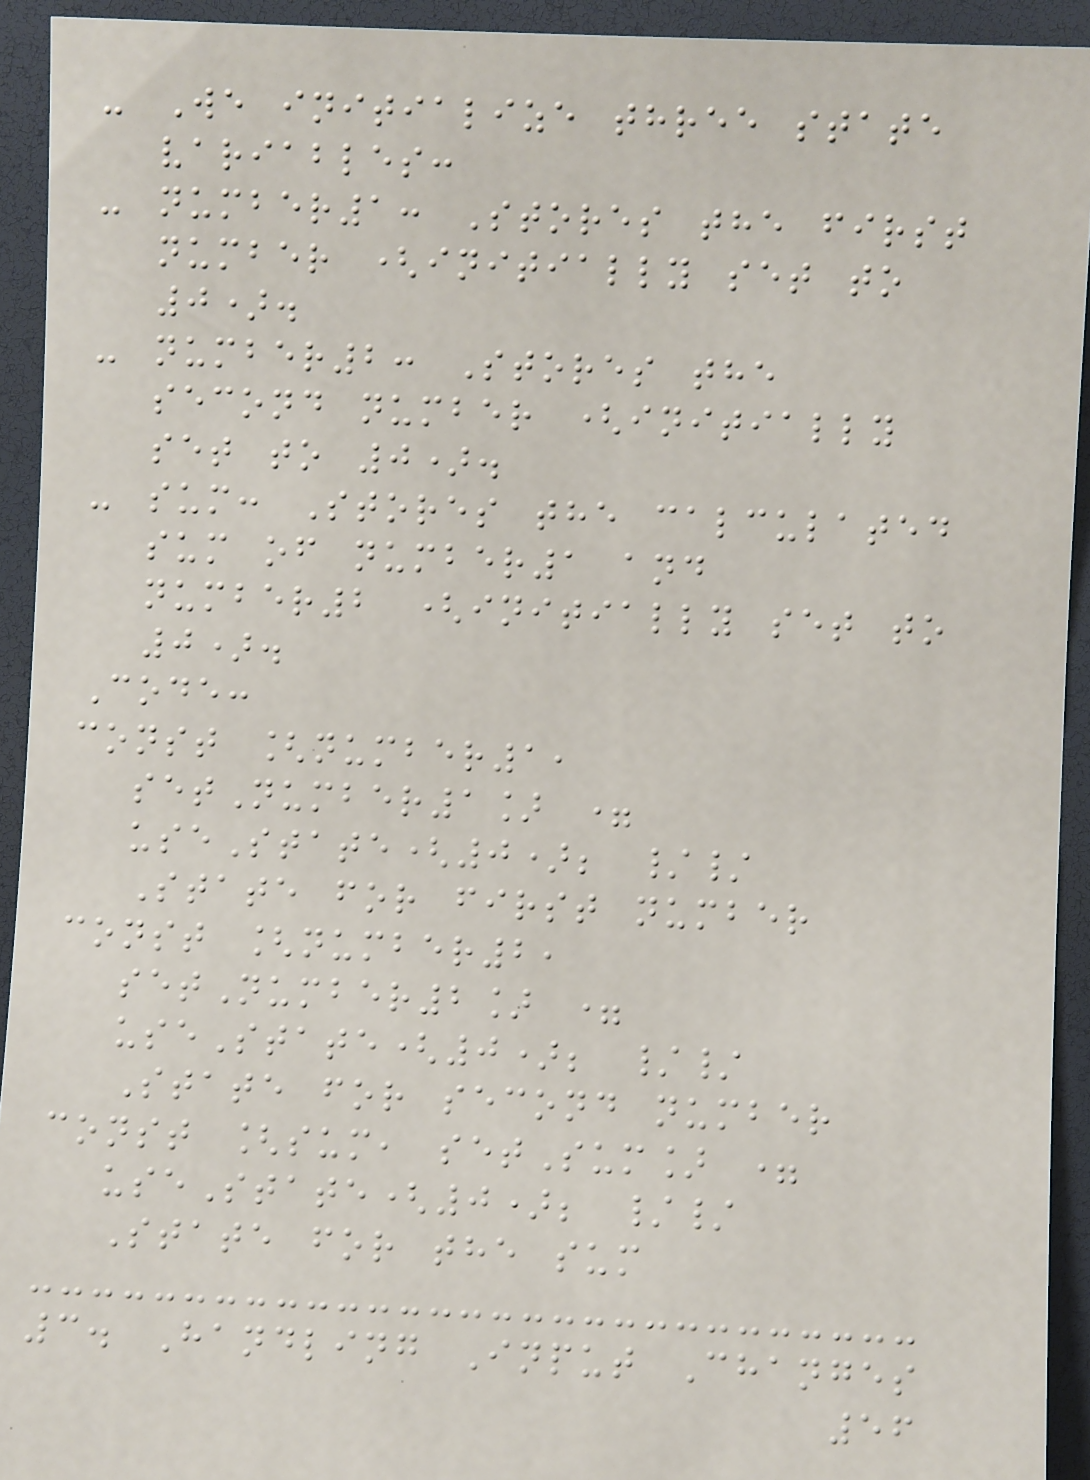- We initialize three state
variables:
- number1: Stores the first
number (initially set to
0).
- number2: Stores the
second number (initially
set to 0).
- sum: Stores the calculated
sum of number1 and
number2 (initially set to
0).
Code:
const [number1,
setNumber1] =
useState(0); //
State for first number
const [number2,
setNumber2] =
useState(0); //
State for second number
const [sum, setSum] =
useState(0); //
State for the sum
3. Handling Input Changes
56
